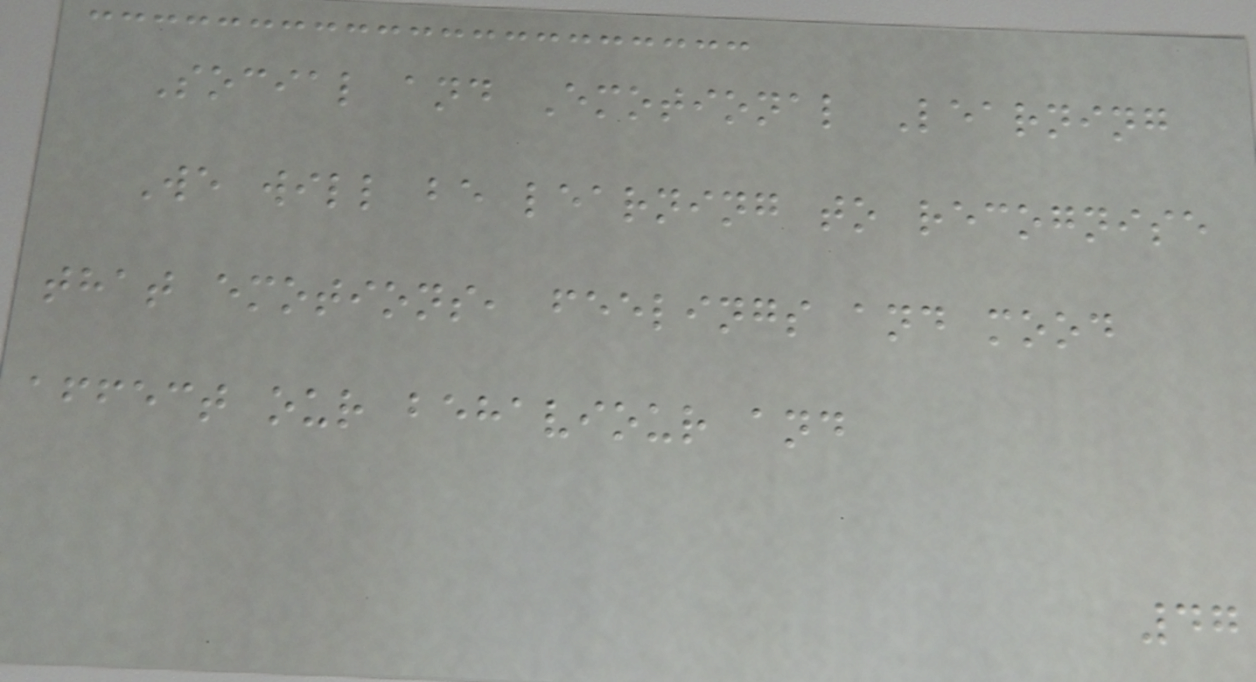Social and Emotional Learning
We will be learning to recognise
that emotions, feelings and mood
affect our behaviour and
47
